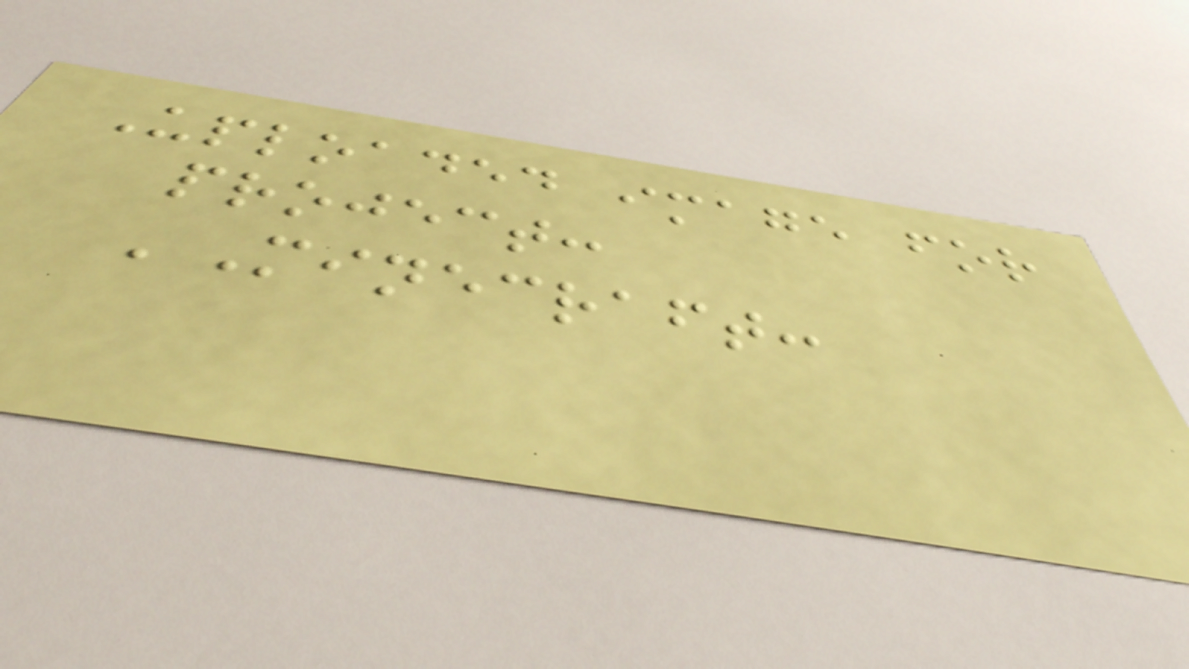Uploaded image for
project:
'Minecraft:
